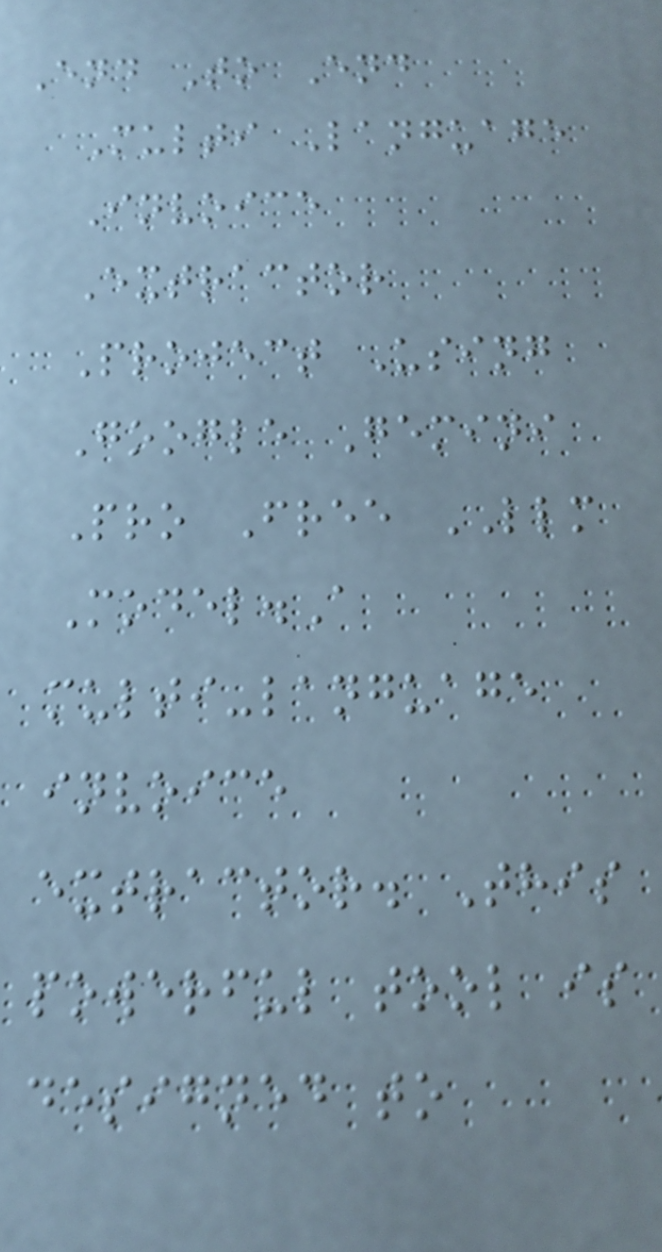End To End
Multi Language
Invoice
Extractor
Project Using
Google Gemini
Pro Free LLM
Model.A
multi-language
invoice
extractor. This
powerful tool is
designed to
